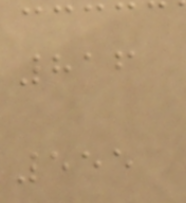816
555
